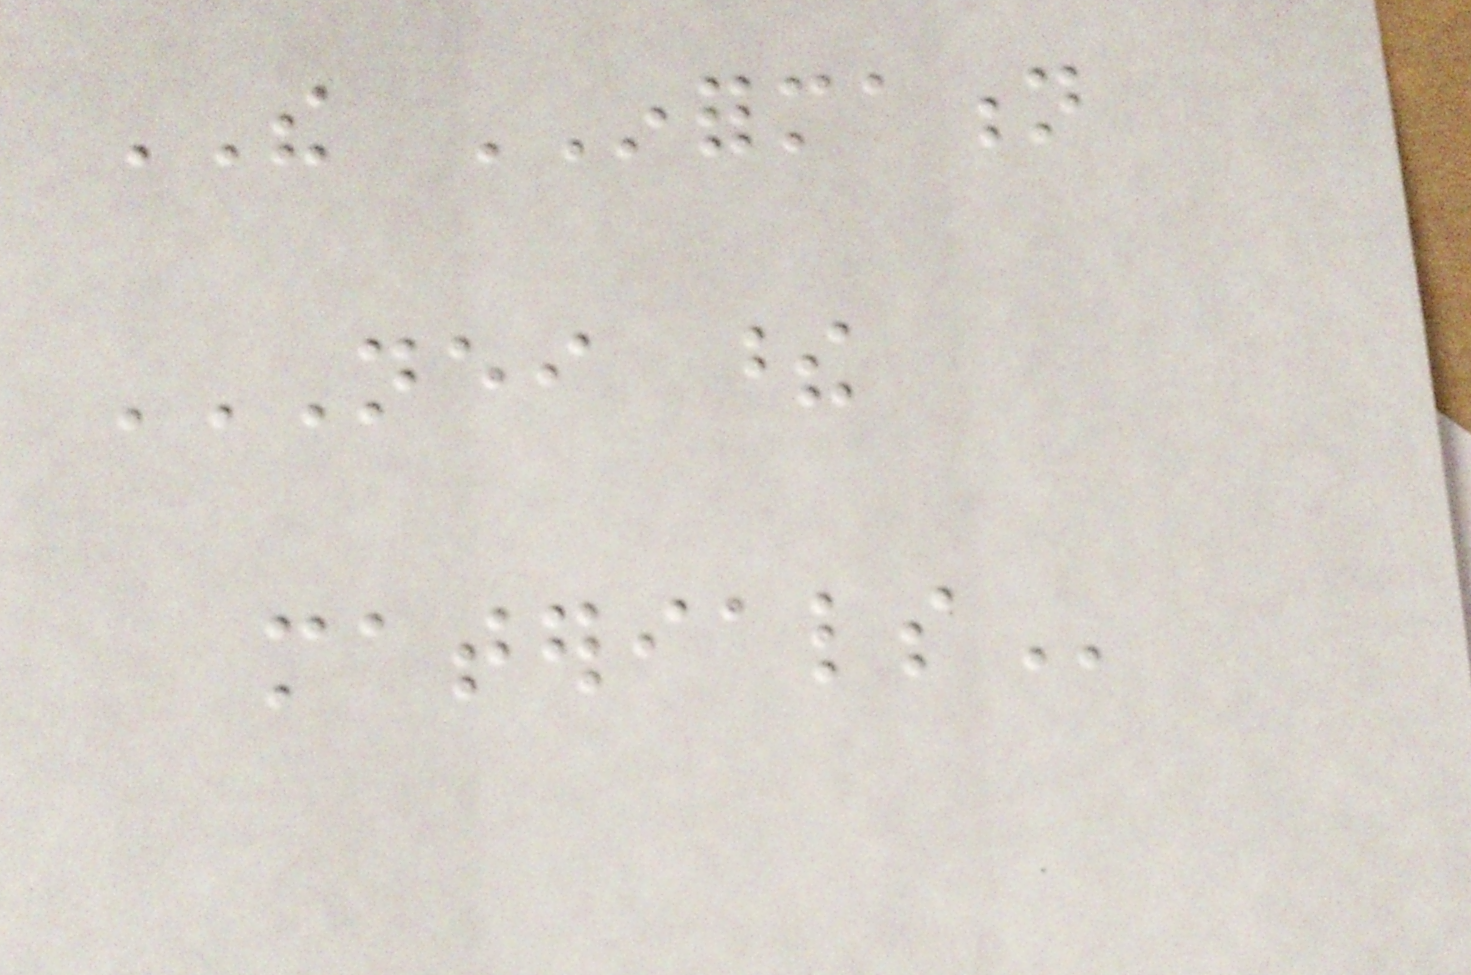THE INFORMATION
NEITHER THESE
MATERIALS
